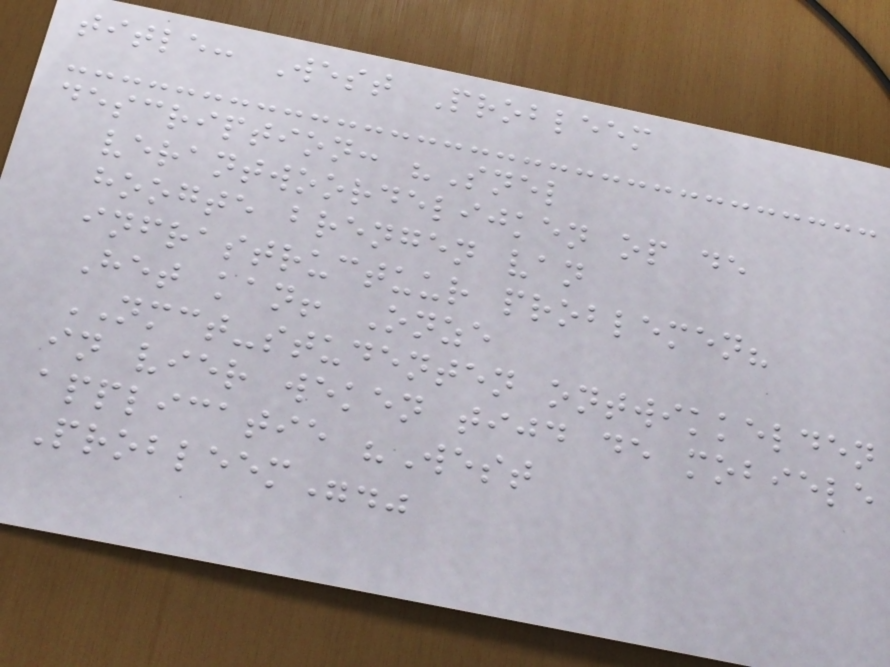title: West Probleem
description: "Snel
verantwoordelijken op de
hoogte brengen van
infrastructuur problemen?
Het kan! Onze
NMCT-studenten ontwikkelden
in vier weken tijd de mobiele
applicatie "West
Probleem"."
